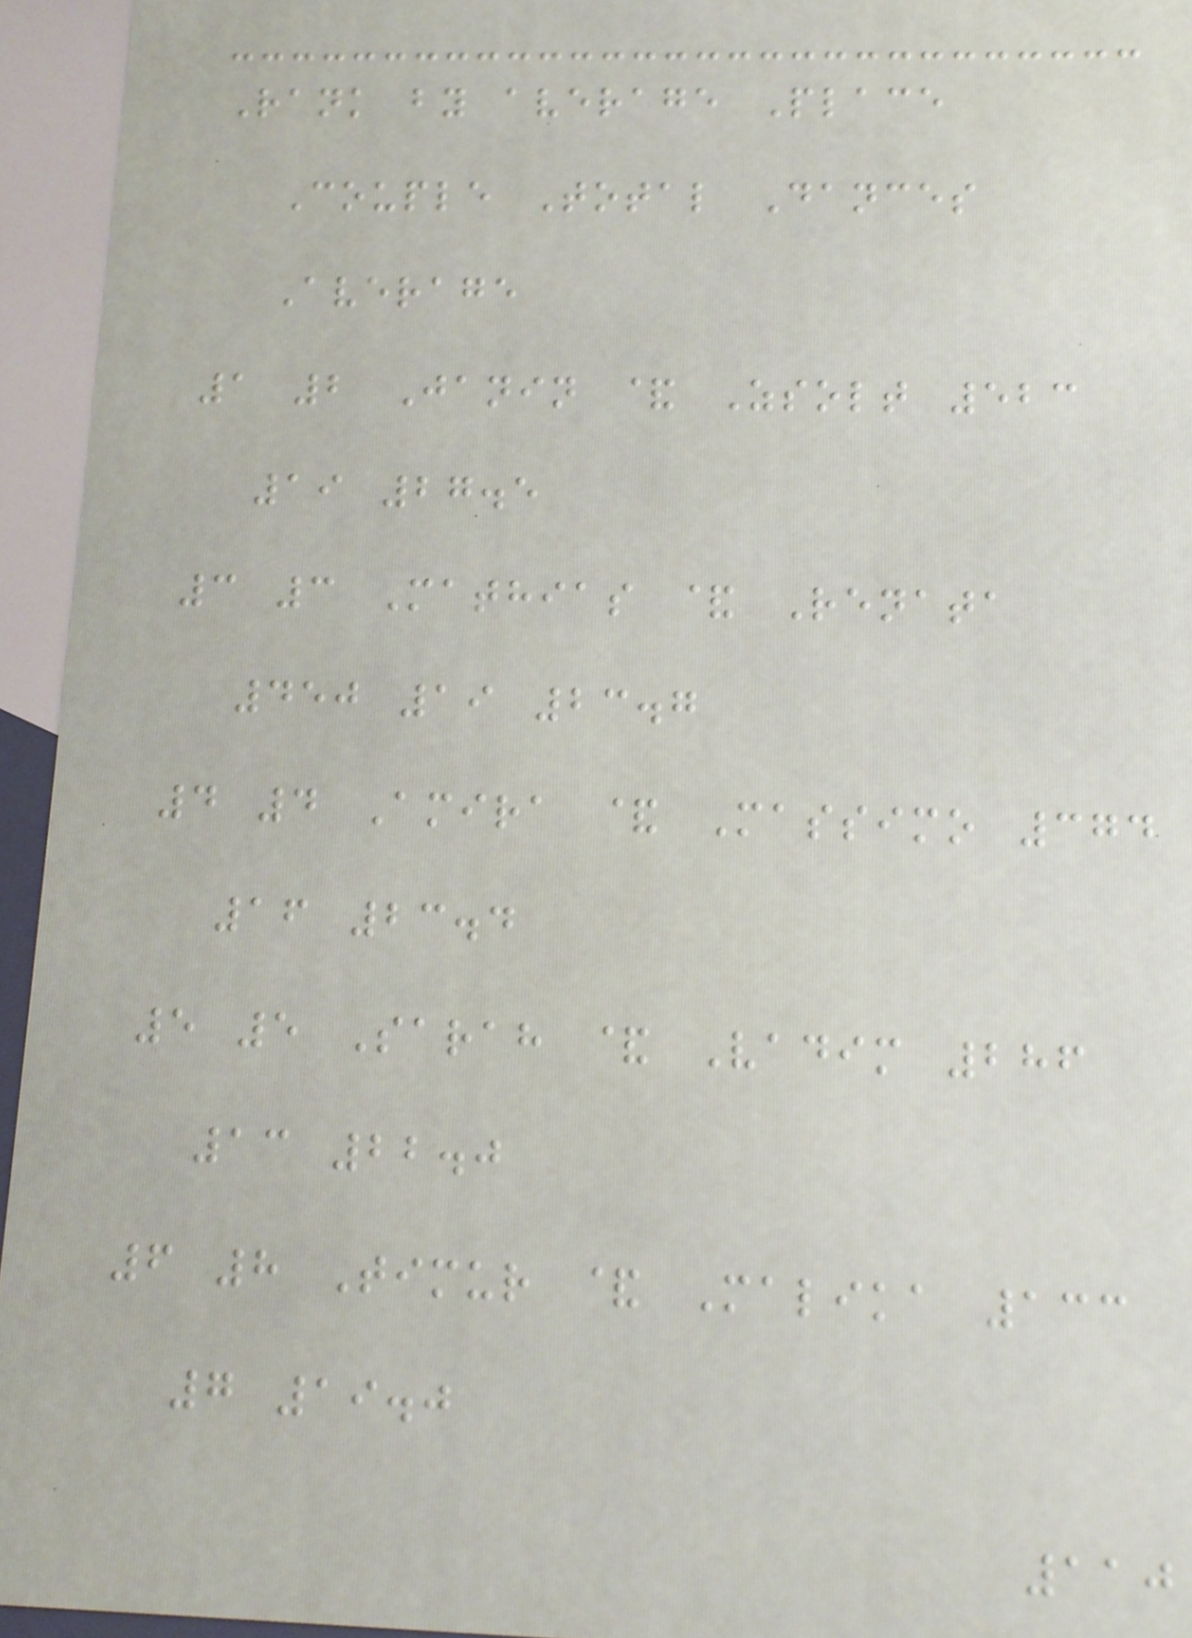Rank by average Place
Couple Total Dances
Average
1 2 Janin & Zsolt 523
19 27.5
3 3 Mathias & Renata
450 19 23.7
4 4 Amira & Massimo 374
16 23.4
5 5 Sarah & Vadim 286
13 22.0
6 8 Timur & Malika 133
7 19.0
110
